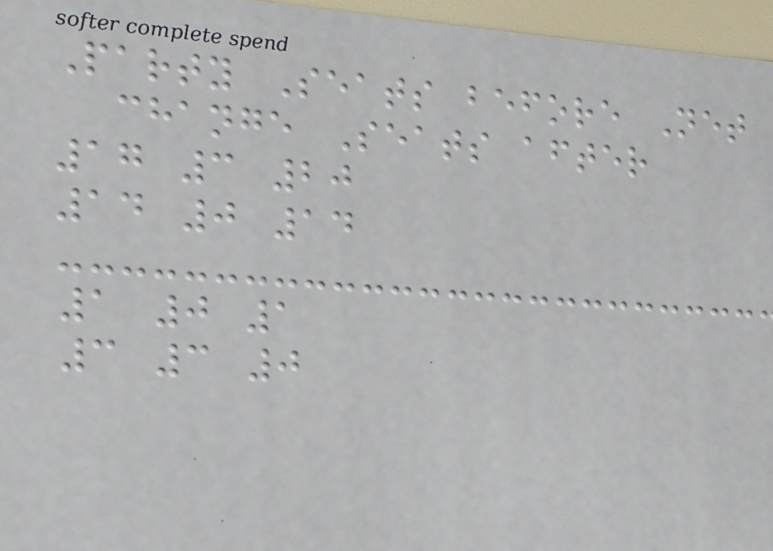Party Seats before Net
change Seats after
17 3 20
14 0 14
1 0 1
3 3 0
